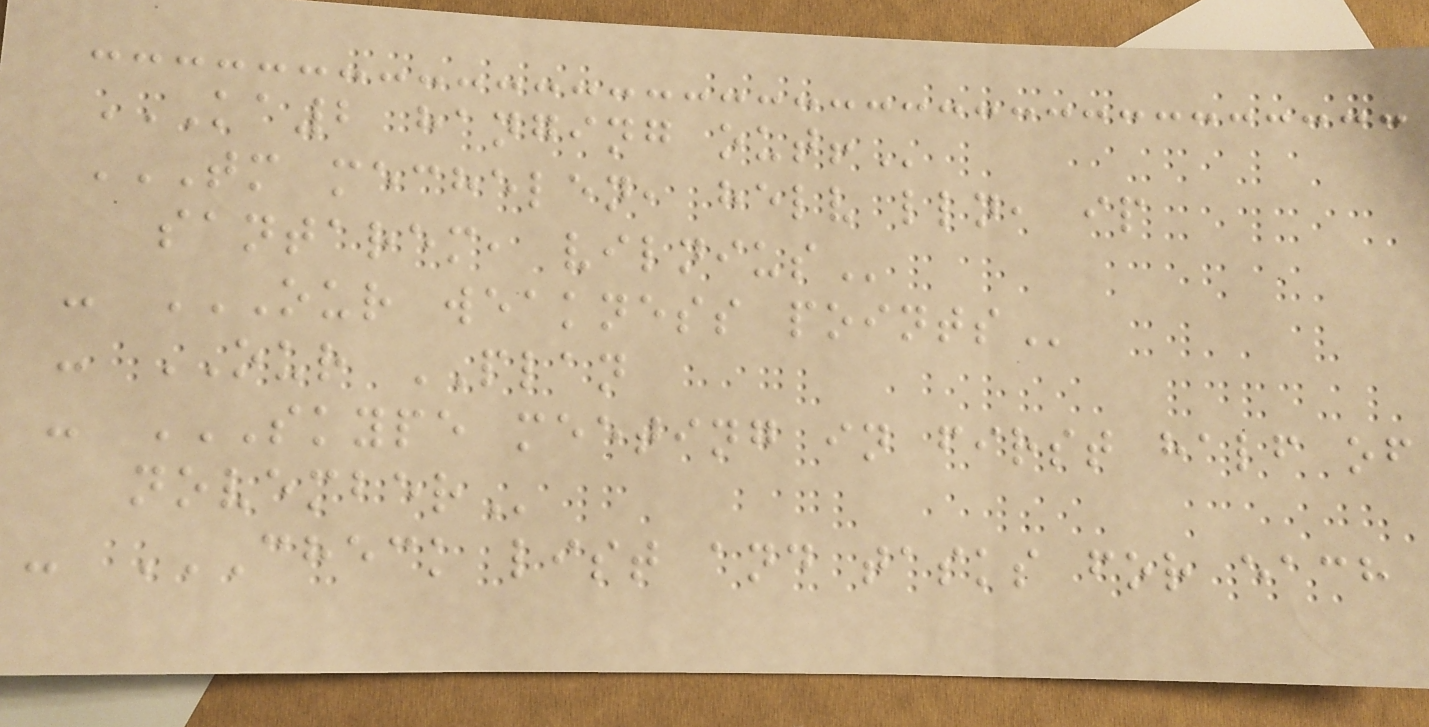KA2 HANGING OUT!
TM MECHELEN, HELV LLN, IP
SANTAREM, VILNIUS
- OUR WEAKNESS POINTS
- OUR PLAN
- SKYPE MEETING IN FIRST HALF OF
NOVEMBER
- CHECK LIST AND TASKS FOR EACH
